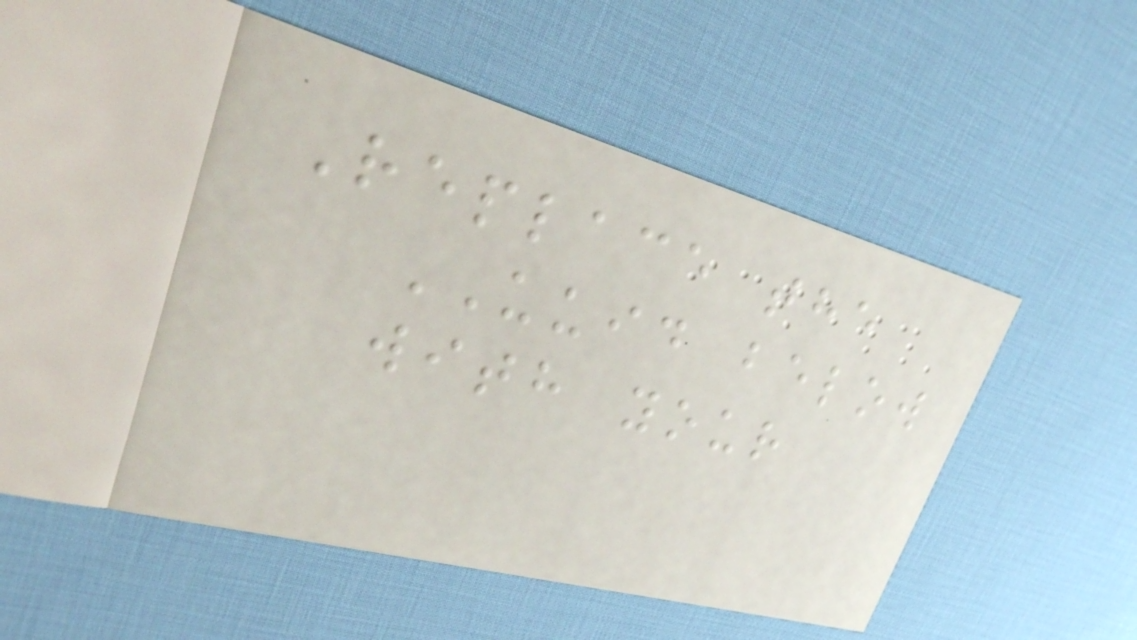Replace the
UUID below
with your
